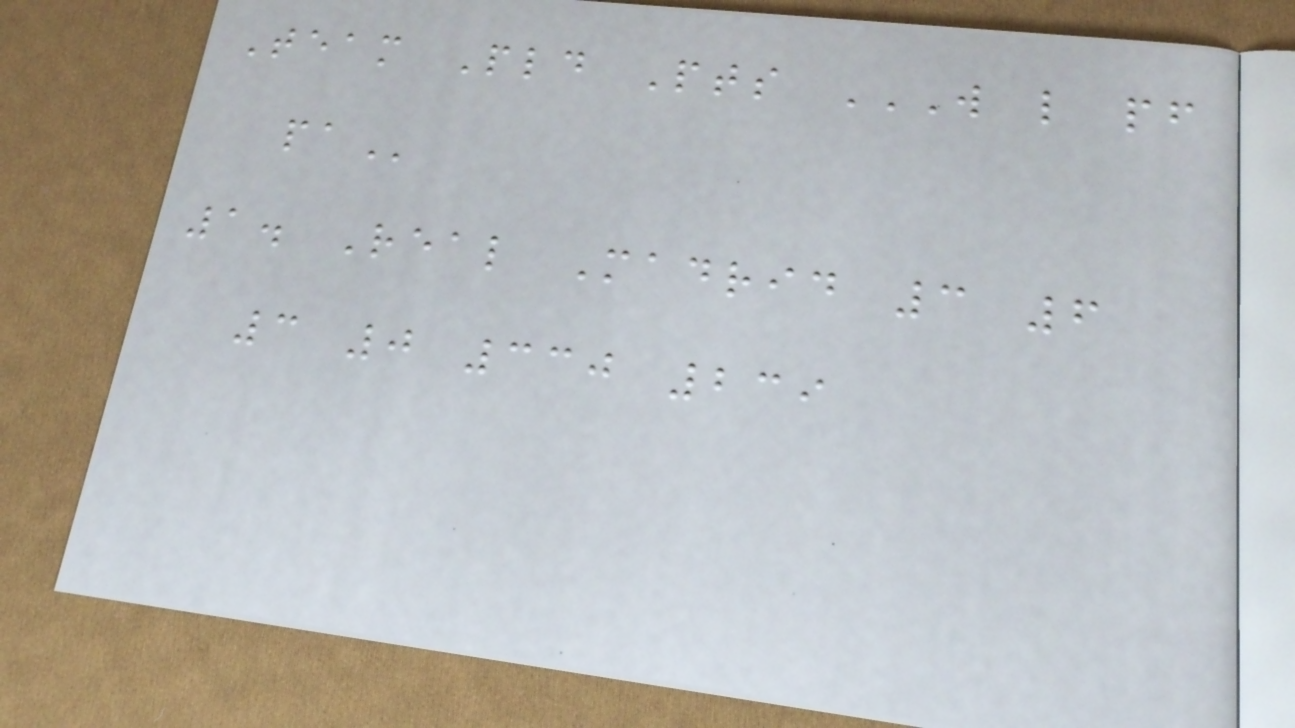Team Pld Pts W L PF
PA
1. Real Madrid 3 6
3 0 330 239
